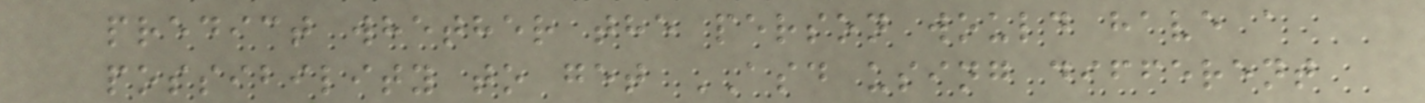predict whether the person would have a
possibility to get ASD using different
